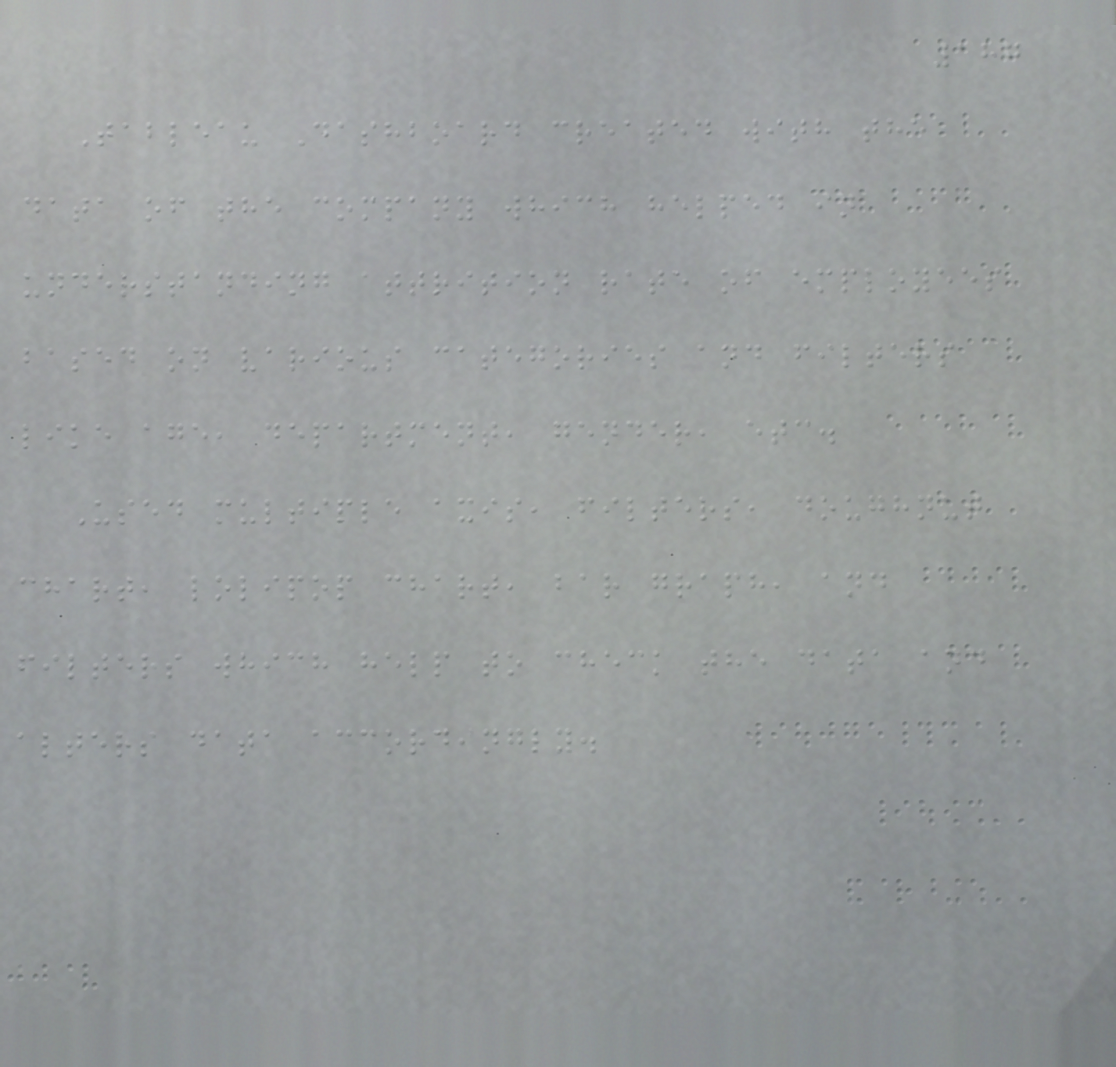187
Tableau Dashboard created with the
data of the company which helped in
understanding attrition rate of employees
based on various categories and filters
like age, department, gender, etc.
Used multiple axis, filters, doughnut
chart, lolipop chart, bar graph, and
filters which help to check the data and
alters data accordingly.
